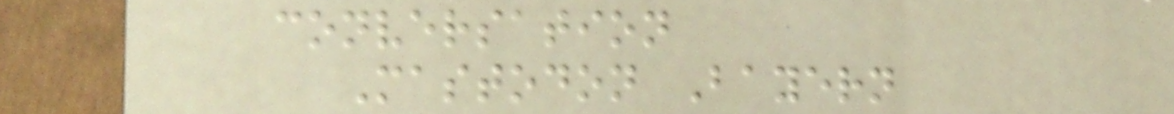conversation
Mastodon Bayern
